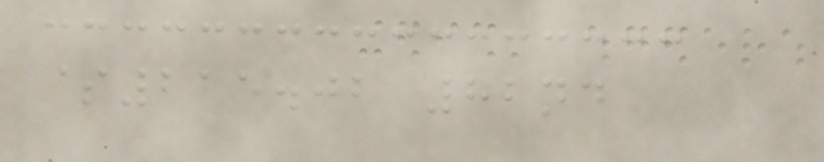$215.02 82nd
